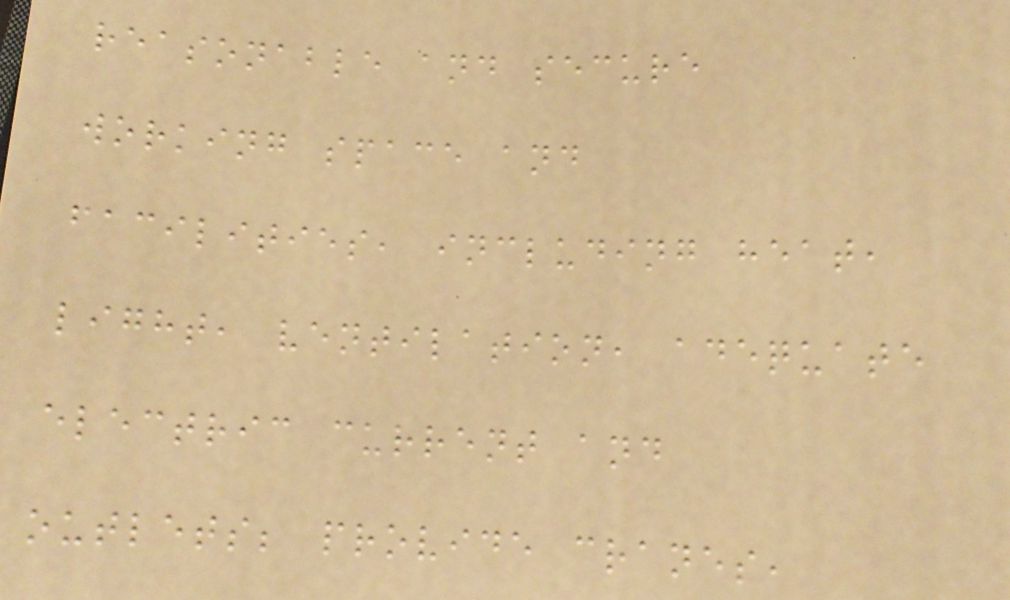reasonable and secure
working space and
facilities, including heat,
light, ventilation, adequate
electric current and
outlets; provide cranes,
